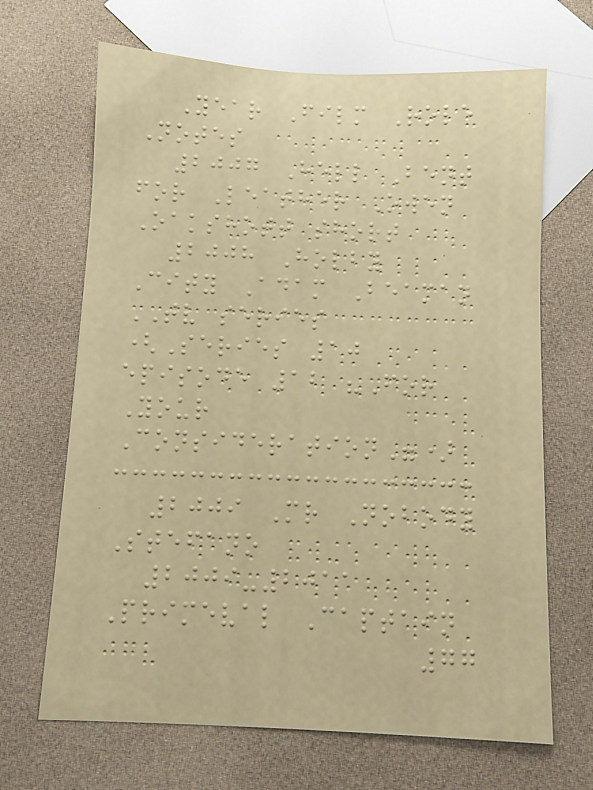Year Film Role
Notes
2007 Hell Bent
for Leather Owen
Oakshott short
2008 Holby
City Adam Beaman
TV series
(Series 10
episode 12 "For
Your
Consideration")
2009 Mr Nobody
Stefano
2009-2011
Primeval Captain
77
